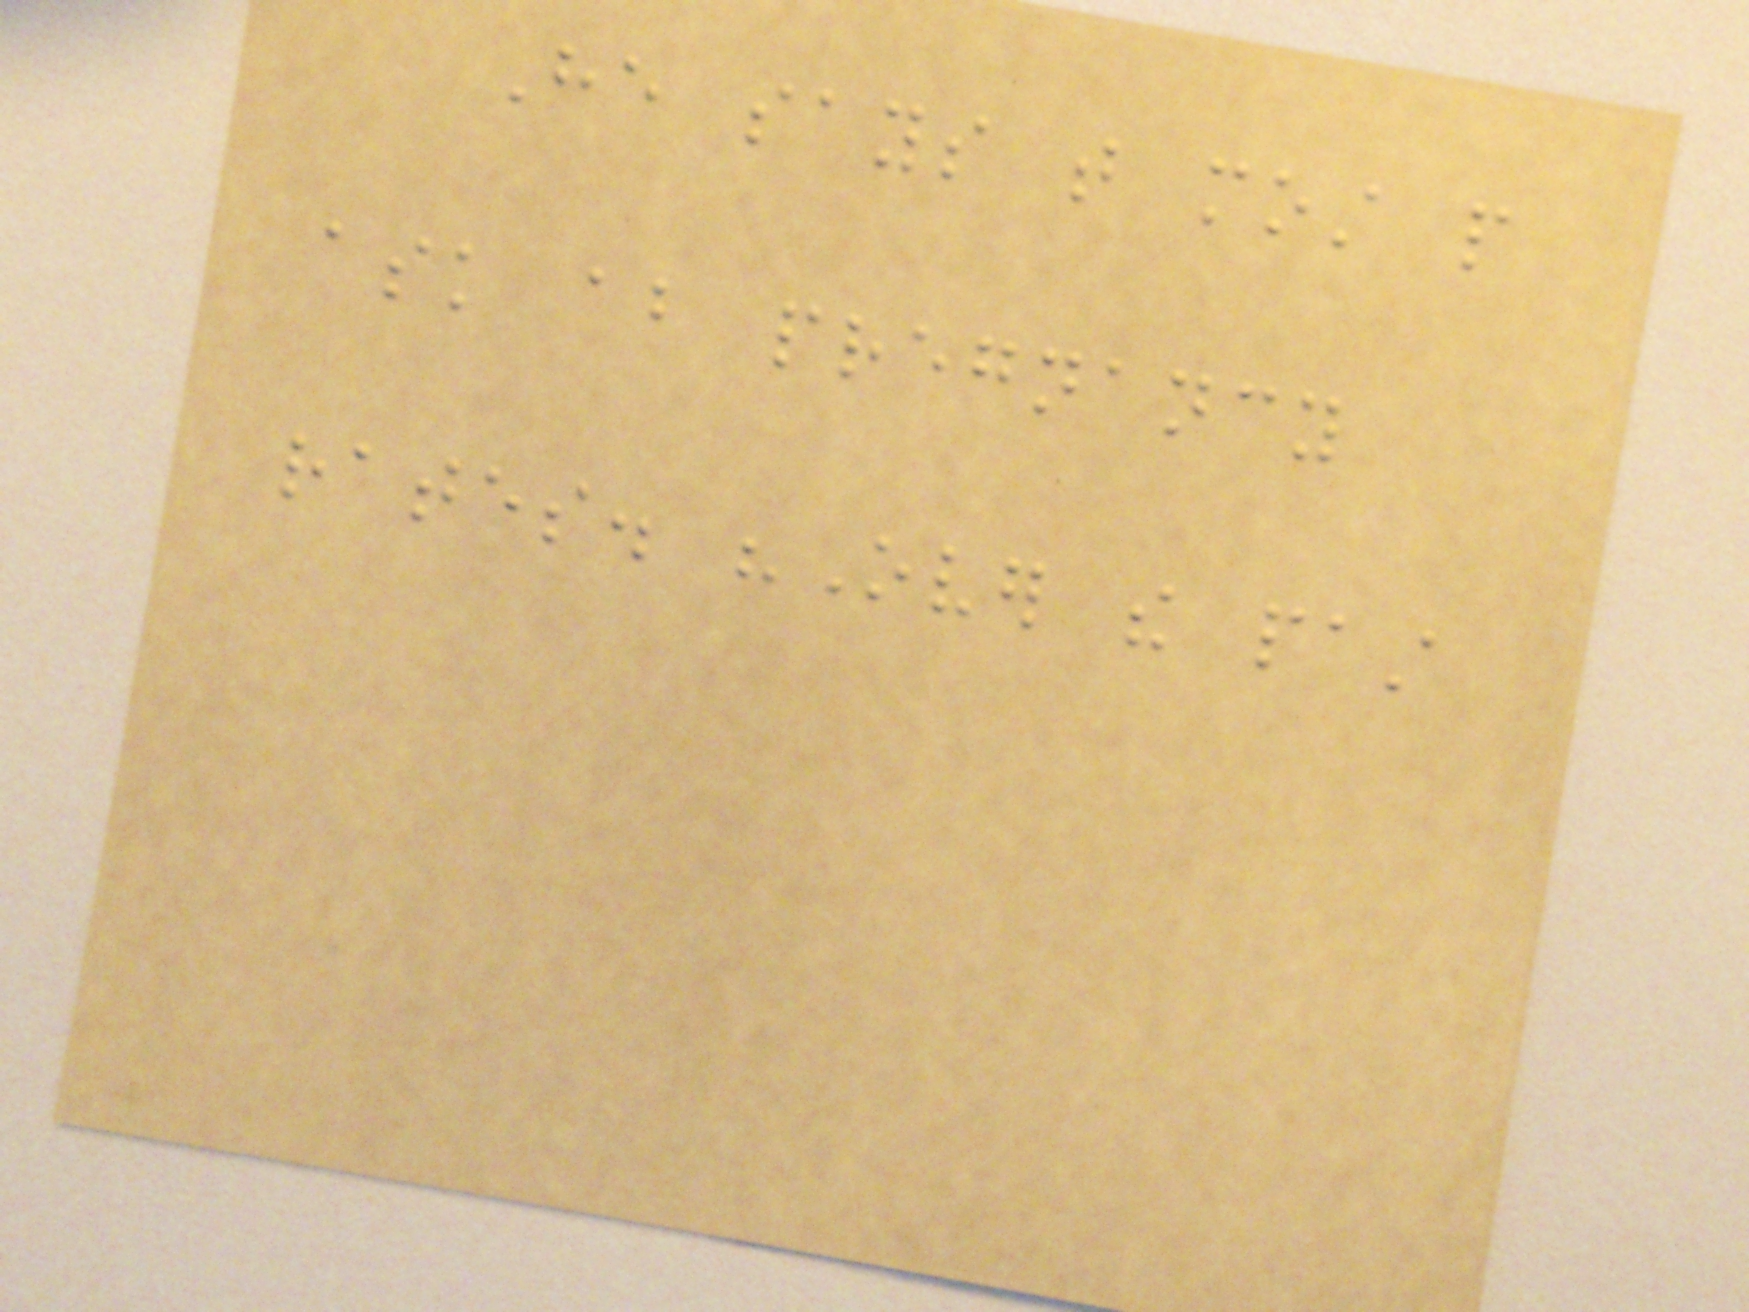He says that most people
ask about pregnancy
rates. "Over the past
